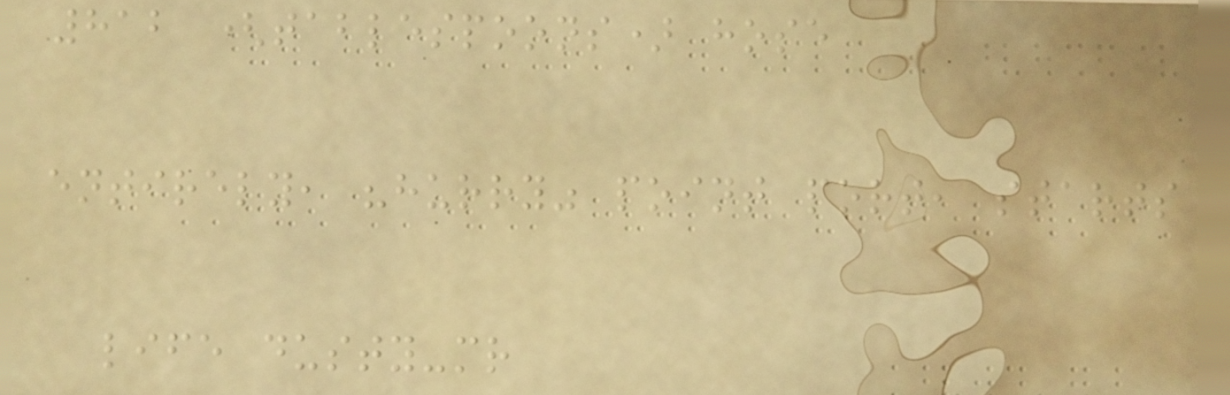812 (tablespoons) hose
entirely, "hurry" point port, starts
life dusty-mr
